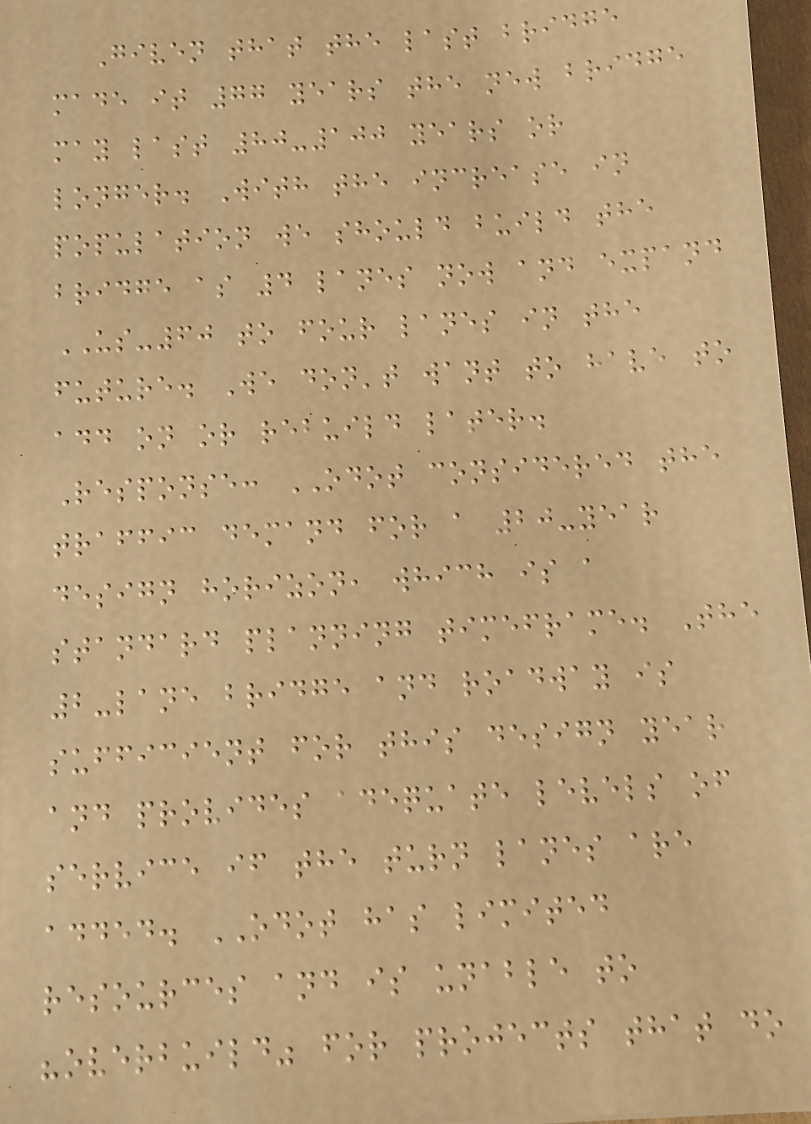Given that the last bridge
made it 77 years the new bridge
may last 80-100 years or
longer. With the increase in
population we should build the
bridge as 4 lanes now and expand
US-60 to four lanes in the
future. We don't want to have to
add on or rebuild later.
Response: ODOT considered the
traffic demand for a 20-year
design horizon, which is a
standard planning timeframe. The
2-lane bridge and roadway is
sufficient for this design year
and provides adequate levels of
service if the turn lanes are
added. ODOT has limited
resources and is unable to
"overbuild" for projects that do
